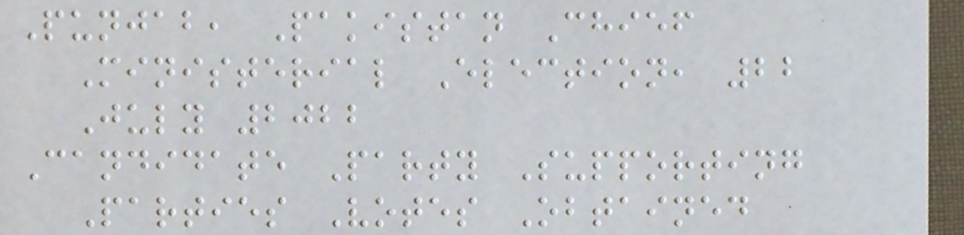Punjab, Pakistan Chief
Ministerial Election, 22
July 2022
Candidate Party Supporting
Parties Votes Obtained
